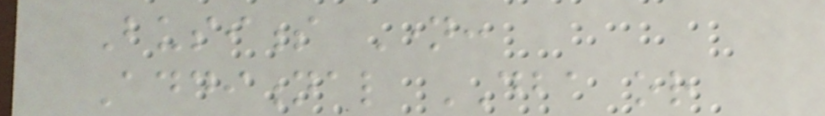Business Name:
Additional DBA or
